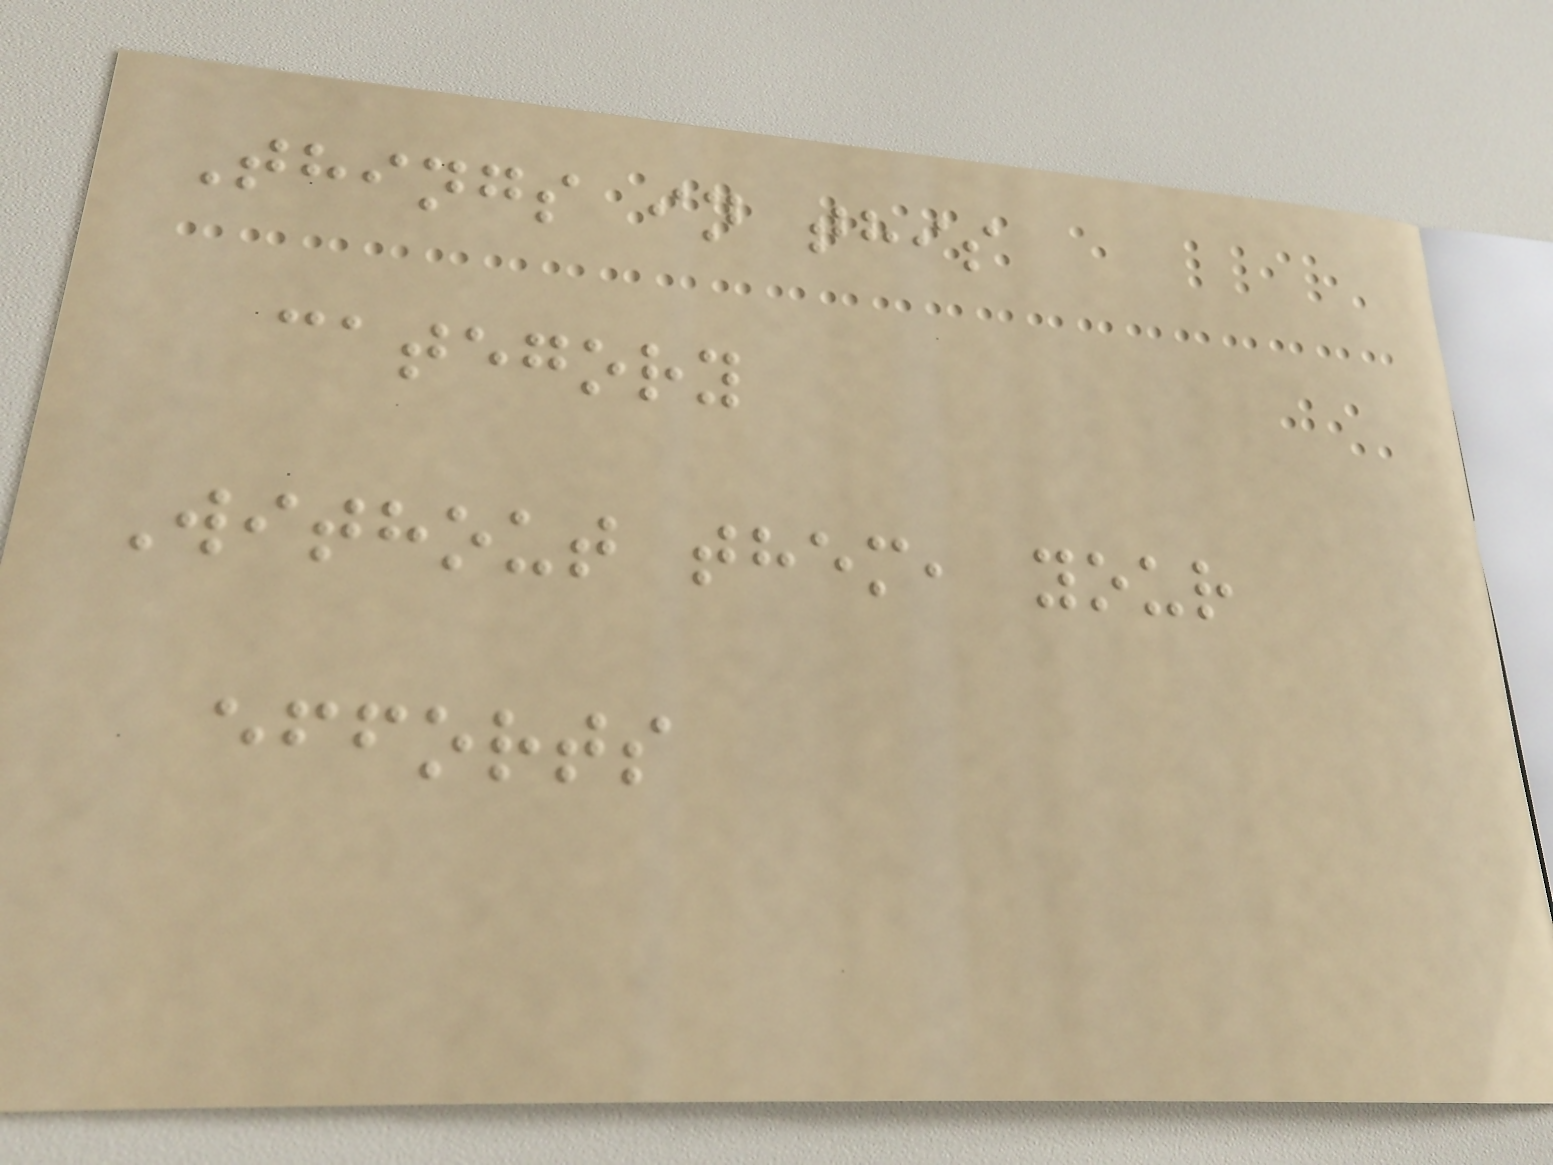Things in this
category
Without them, your
efforts
